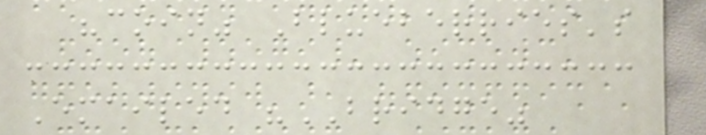"coin" Blueberries's
Emailed "BRIDGE"
